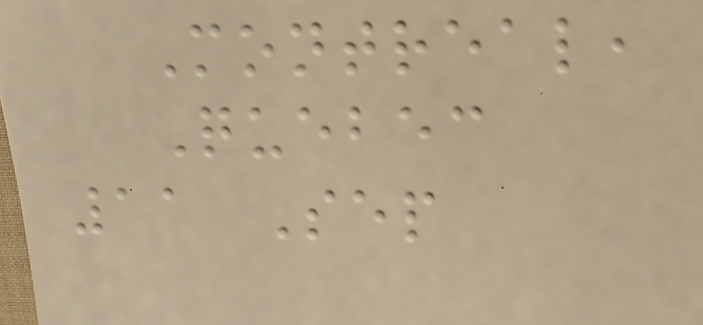Montreal,
Quebec
11 Sep
